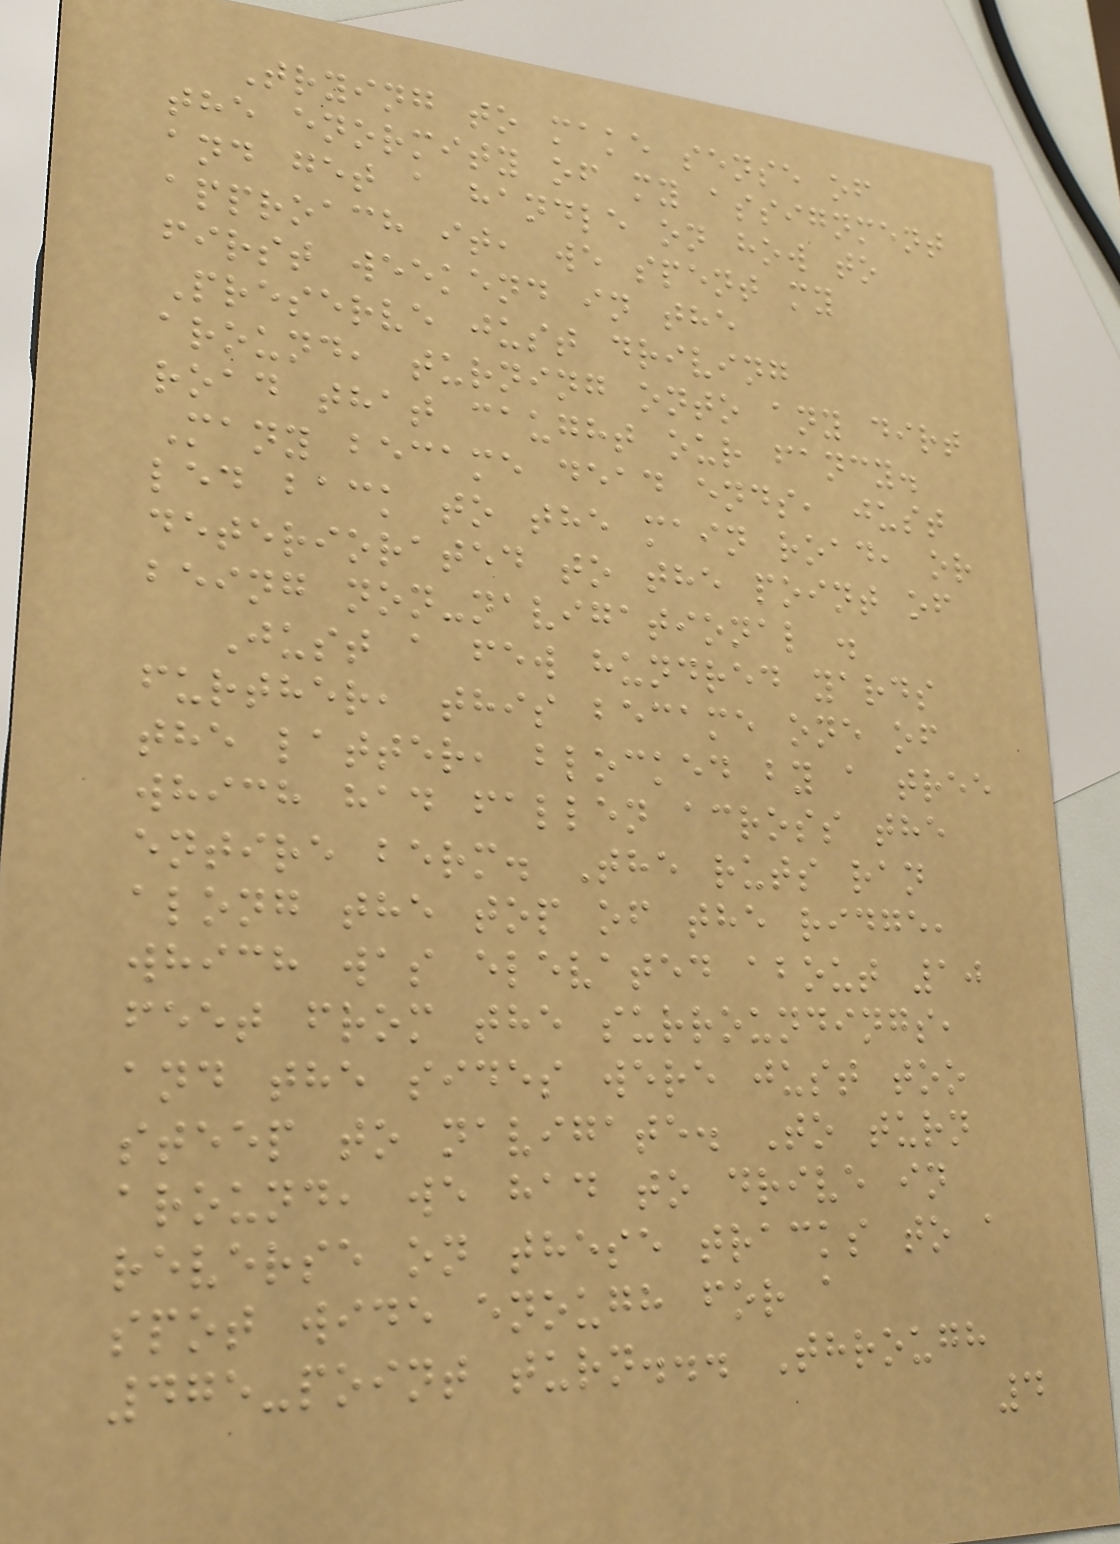Trying to make sense of
the enormity of my assignment
and get a handle on how to
approach it, we spent my
first weekend in the
Preserve just driving
around, turning onto any dirt
road that caught our fancy.
Many became dead ends, just
led back to the main road, or
deteriorated to the point of
being non-navigational .
Just a few hundred yards
further, this became one of
the latter, blocked by a tree
which had fallen across the
entire berm. The ruts ran
along the top of the ridge,
which was elevated about 10
feet from the surroundings,
and the sides were just too
steep to navigate. To turn
around, we had to drive in
reverse on these tracks to a
spot wide enough for a
475-point turn... Through
4
